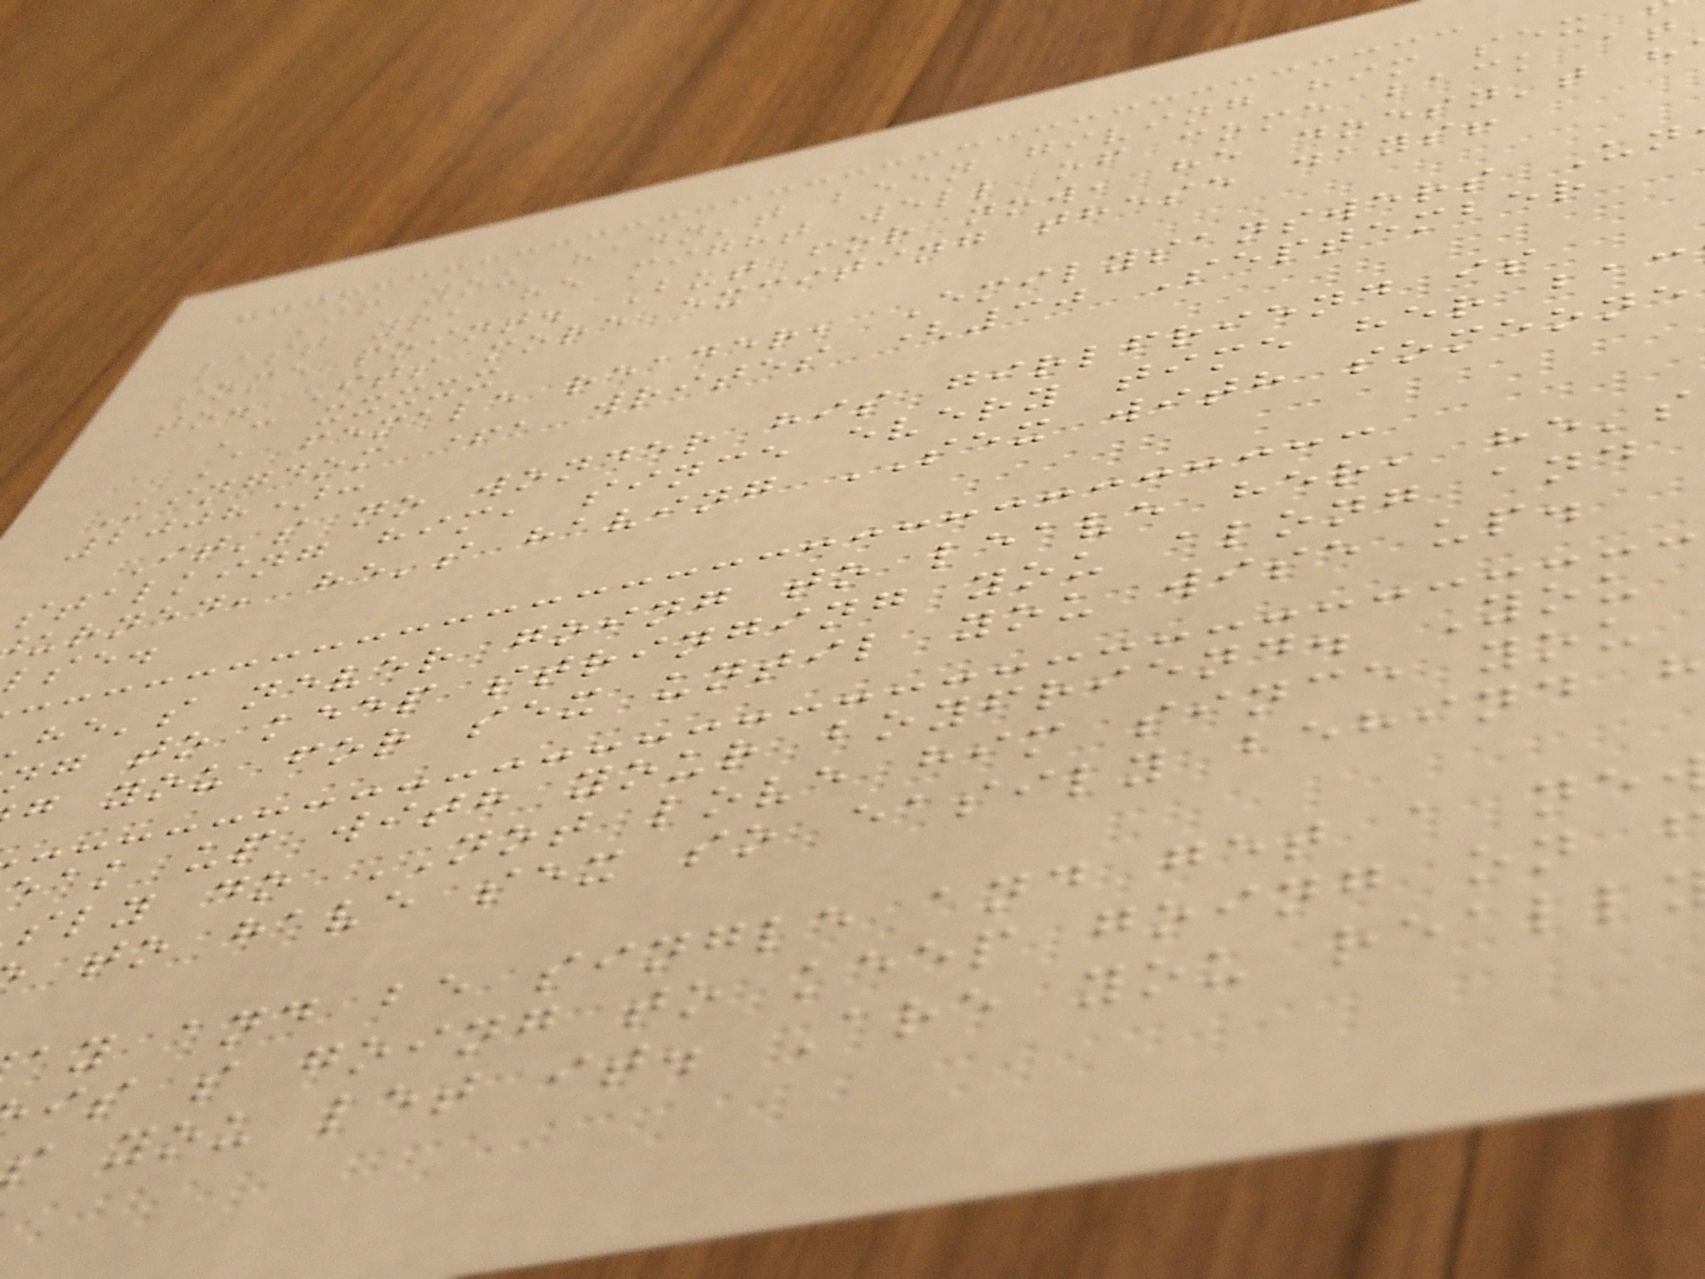If you hadn't been giving him sex
last yr, he might well of come back at
some point. But for now, he doesn't h
to. Its more exciting these days!
C xxxxx
A female reader, Emilysanswers Un
Kingdom +, writes (30 September
2008):
It's no wonder his girlfriend is
stalking him, since every time her bac
urned, he's having SEX with someone
lse.
he's never going to leave her, he's
ng to keep stringing you along and
g you for sex until you wise up.
eak up with your boyfriend. You
sly do NOT love him since you
to have sex so easily behind h
ay and be single and get a ne
is s going to keep going on
s you let it. Are you reall
